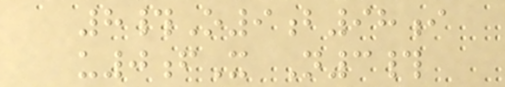8#O9b98i
u0fX N3#
